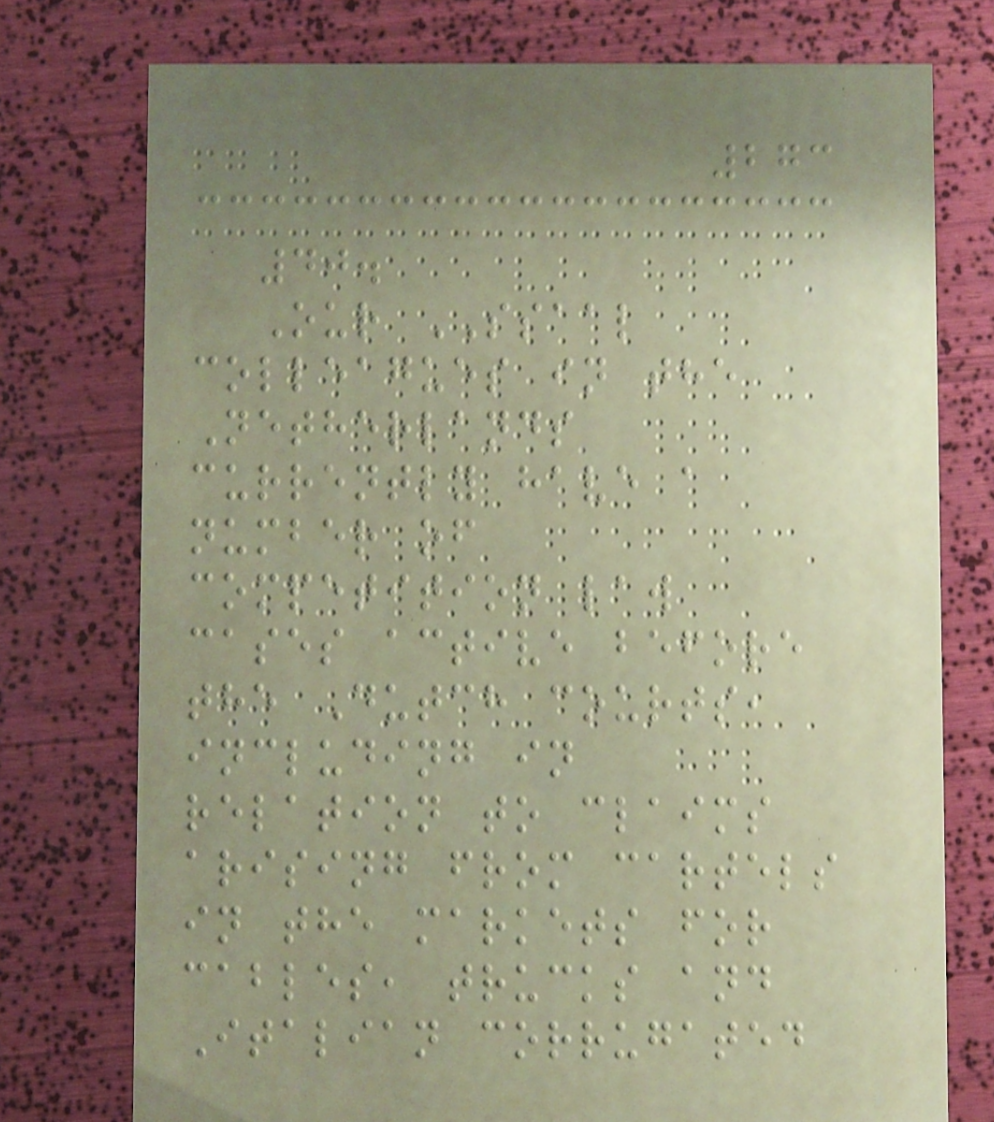273
40.
Our SSAAL
colleagues in the
Netherlands
currently have a
number of
competition law
cases active before
the Dutch courts,
including in
relation to claims
arising from cartels
in the markets for
cables, trucks and
Italian corrugated
